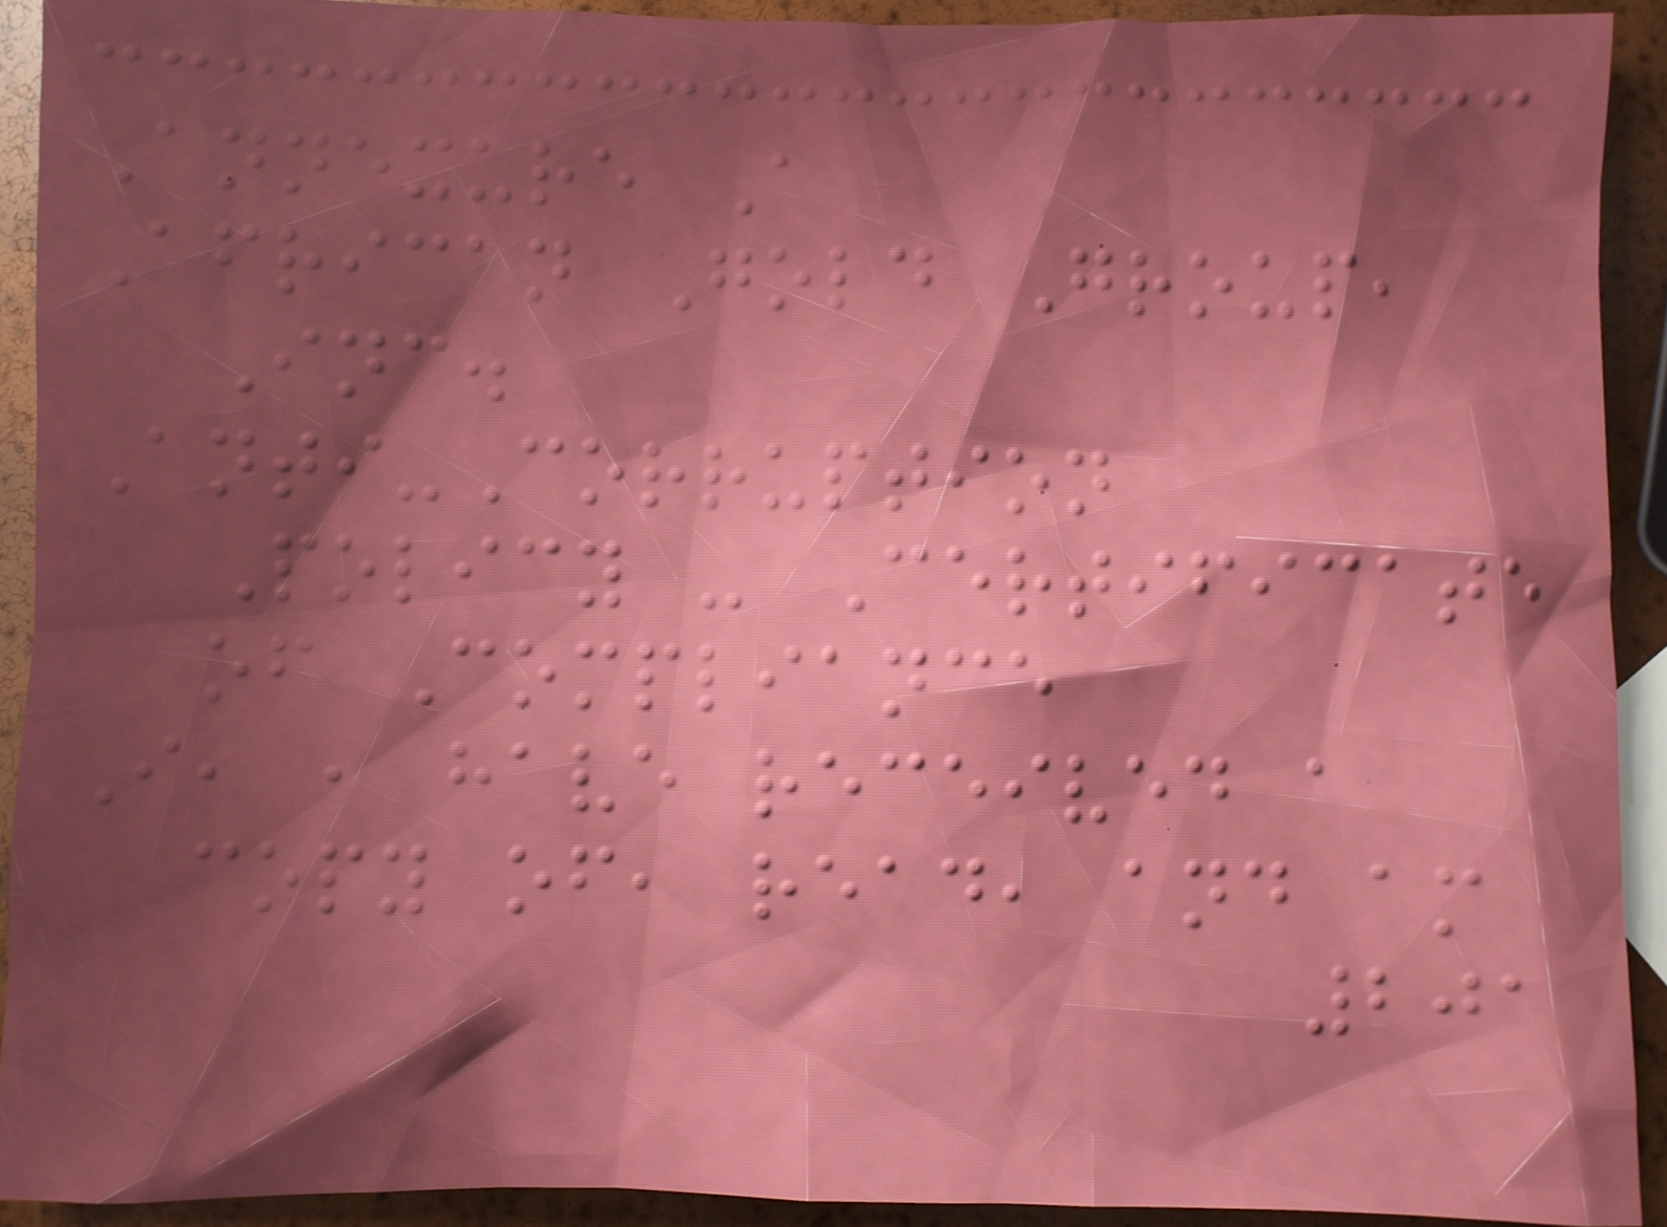Annexure A
African Gold Group,
Inc.
Anti-Corruption
Policy - Certificate
of Compliance
I, , have received a
copy of, read, and am
201
